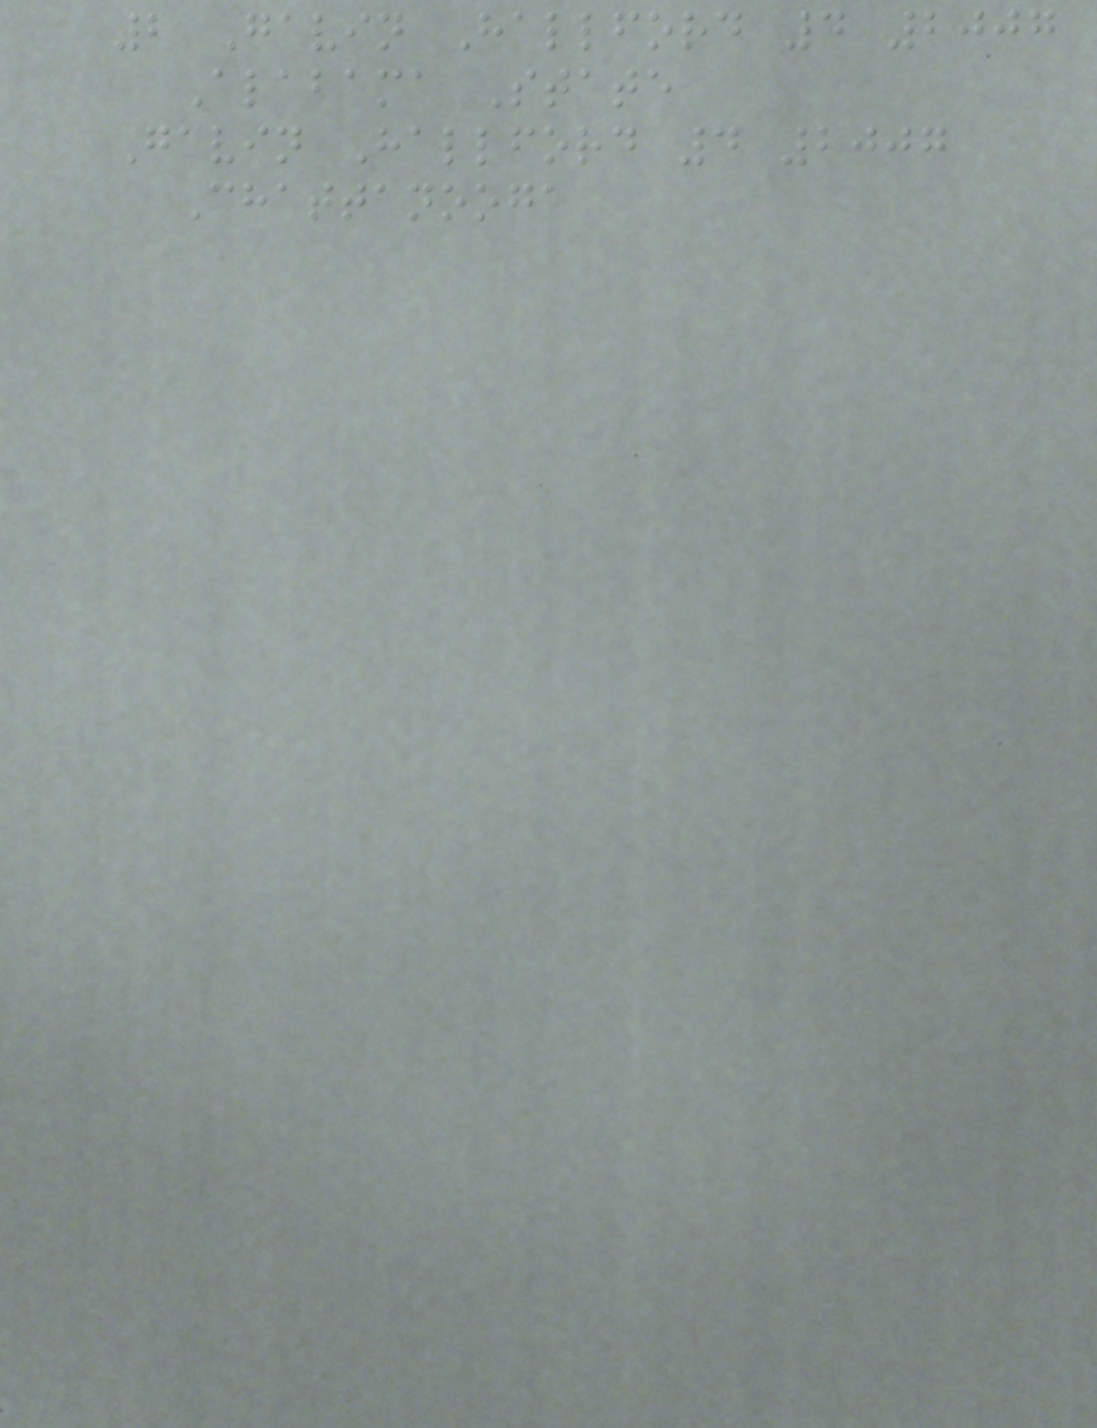2 Gavin Hallford 4 2007
Alabama State
Gavin Hallford 4 2007
Chattanooga
